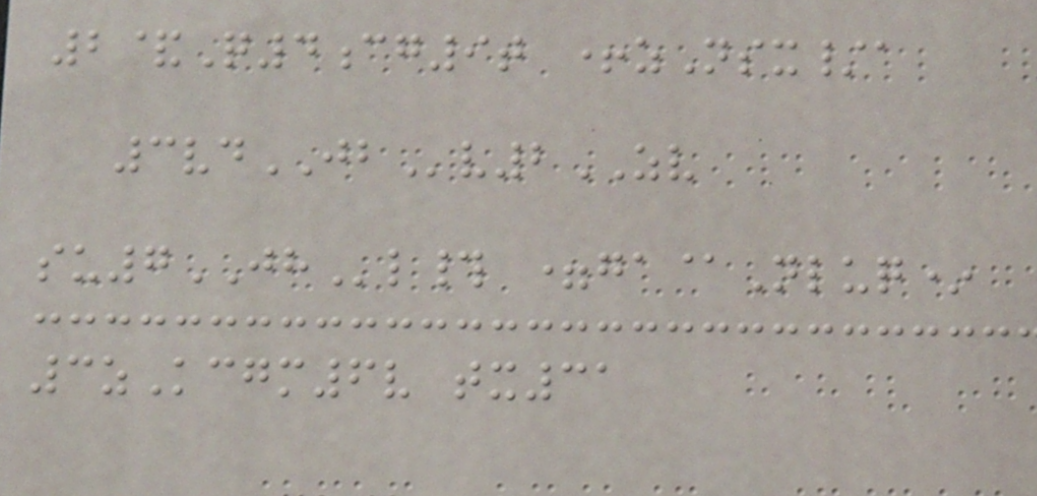2&Q4cg9t +zNsx/a
3vdJBv2ZV
su7JHl# =ga@Nluq*
3zKcgm6v tx31
